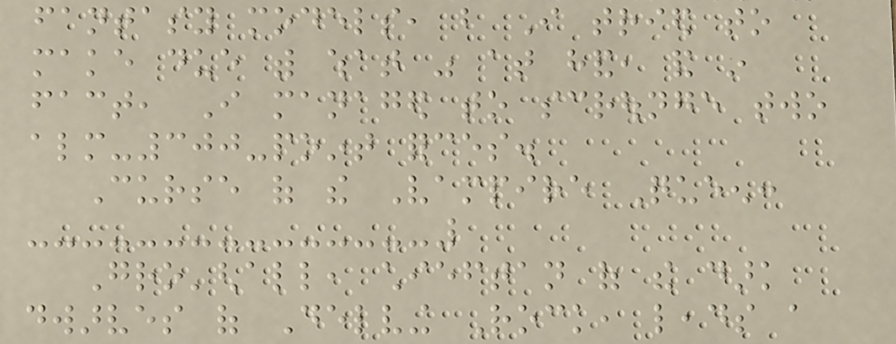fantasy models, but I tried to
make due with what was at hand, and in
fact, I managed to scrounge two
almost-300-point forces.
Curse of the Vampire Queen:
Gro'ghall, chieftan of the dark
dwarves of Delving Rock, leads a
